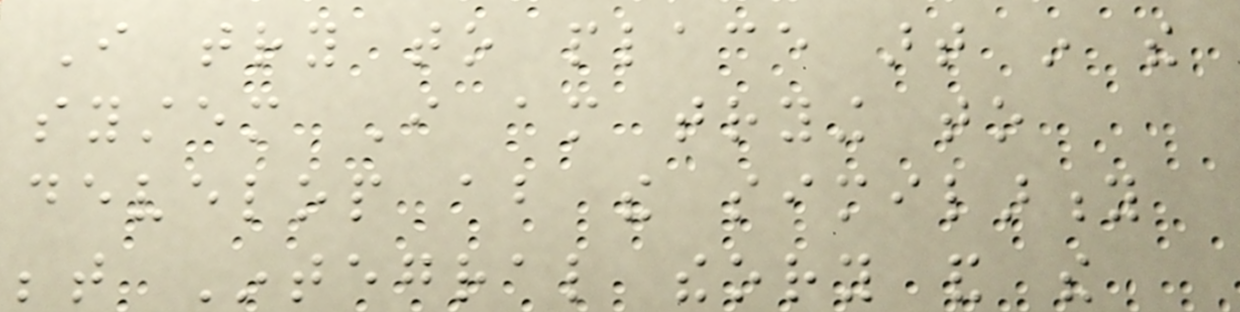I try to place art in the
system I am trying to
develop about the similarity
between Integral theory and the
